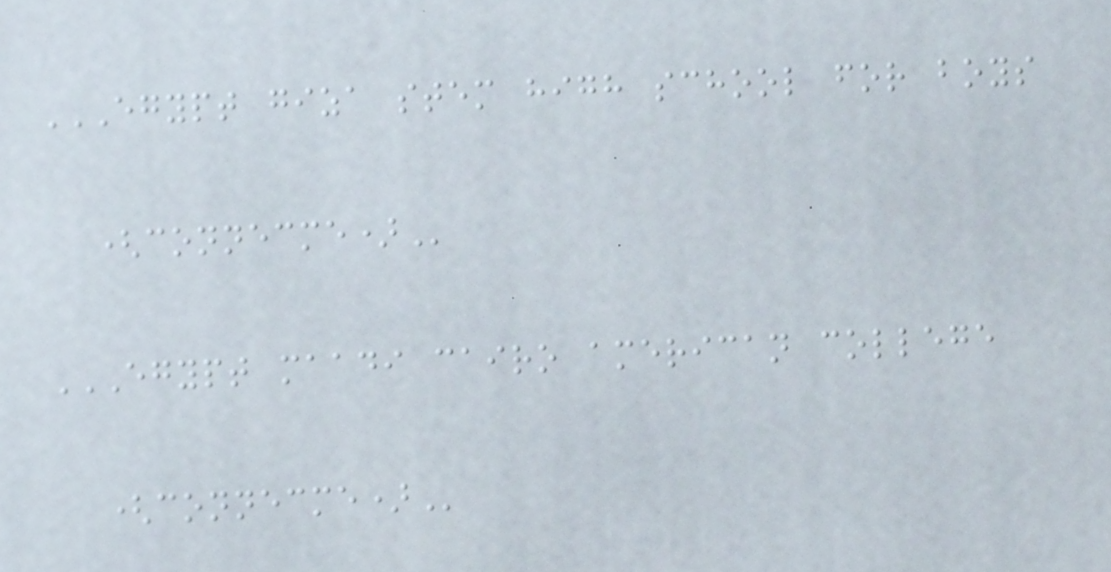EGYPT GIZA STEM HIGH SCHOOL FOR BOYS
(CONNECME)
EGYPT MAADI CAIRO AMERICAN COLLEGE
(CONNECME)
